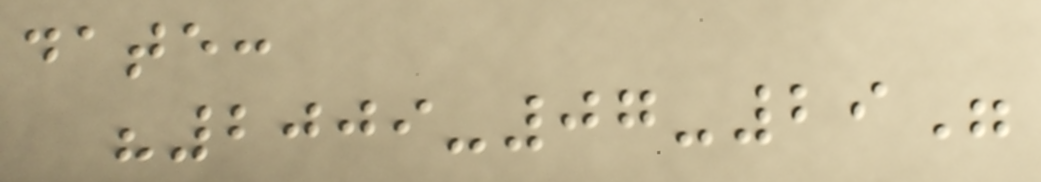date:
"2009-07-29"
